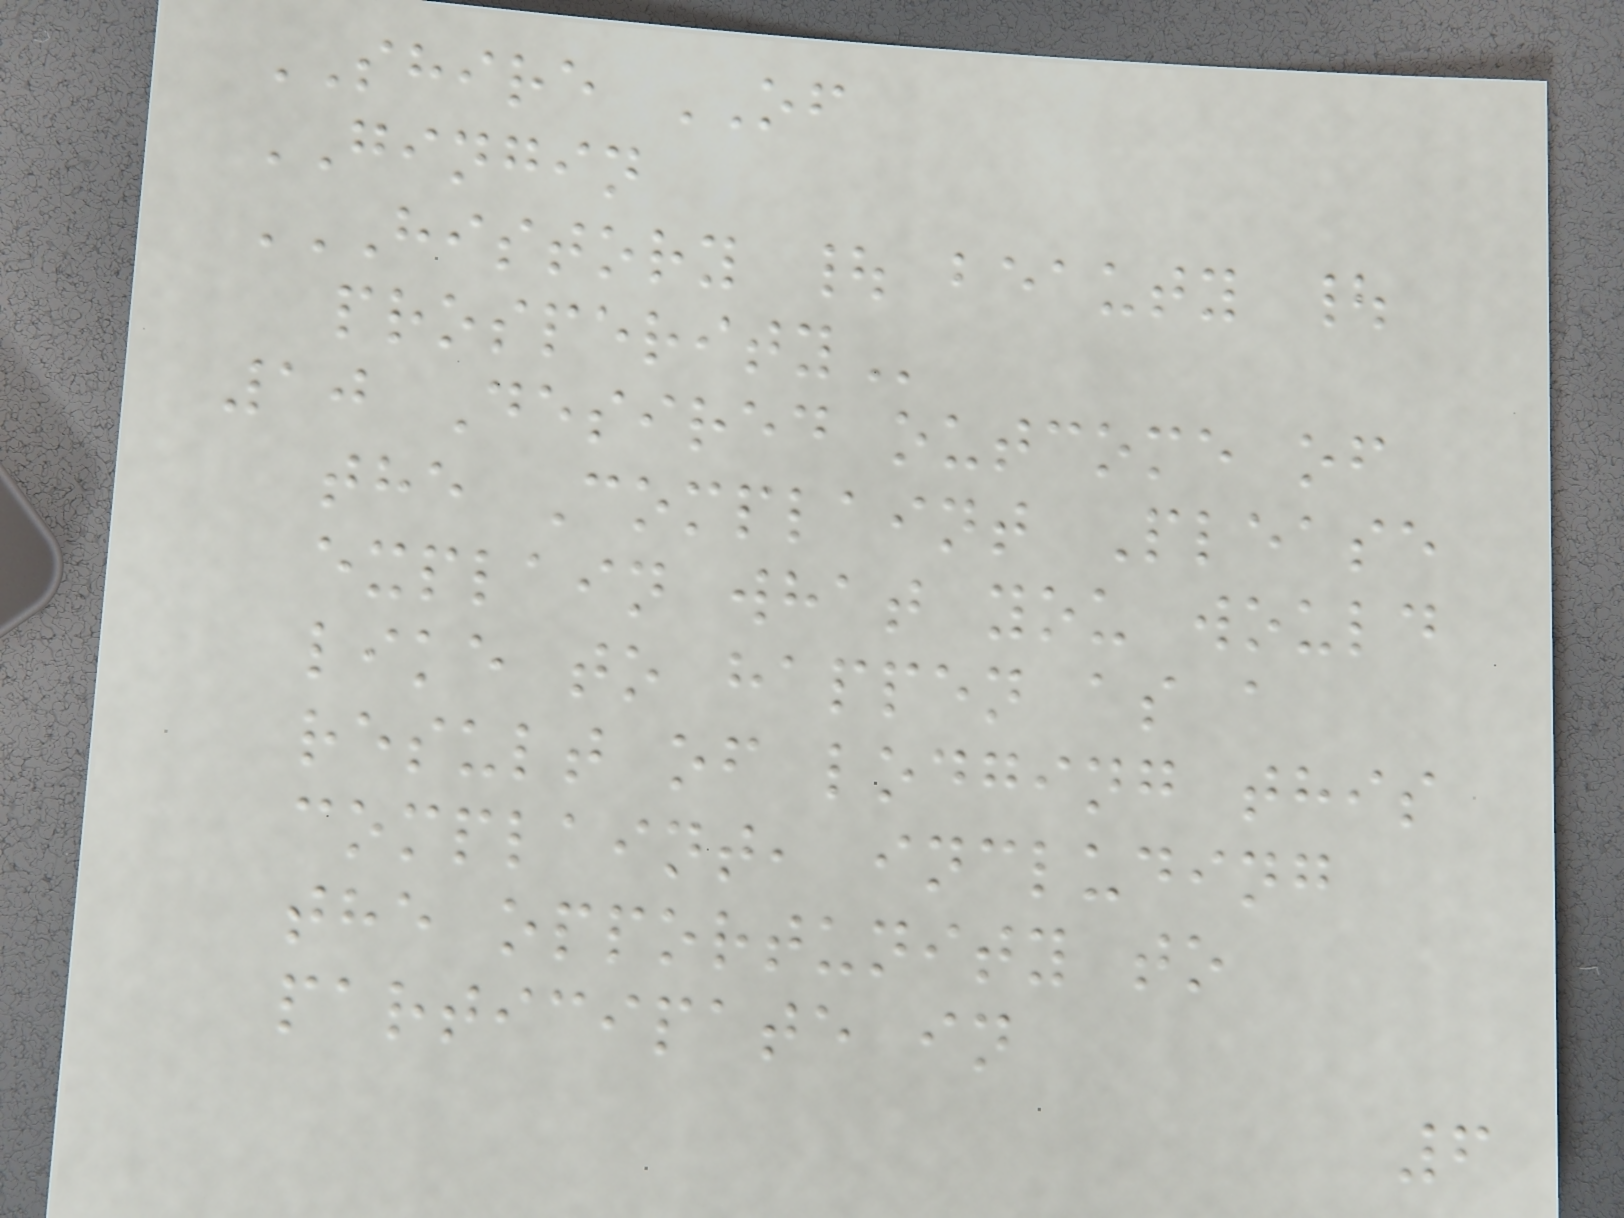SHIRE OF
GINGIN
HISTORY | BEAUTY |
PROSPERITY
10 Desired outcome of
the Complaint Please
explain what you would
like to happen as a
result of lodging this
complaint, including
the opportunity to
participate in
6
